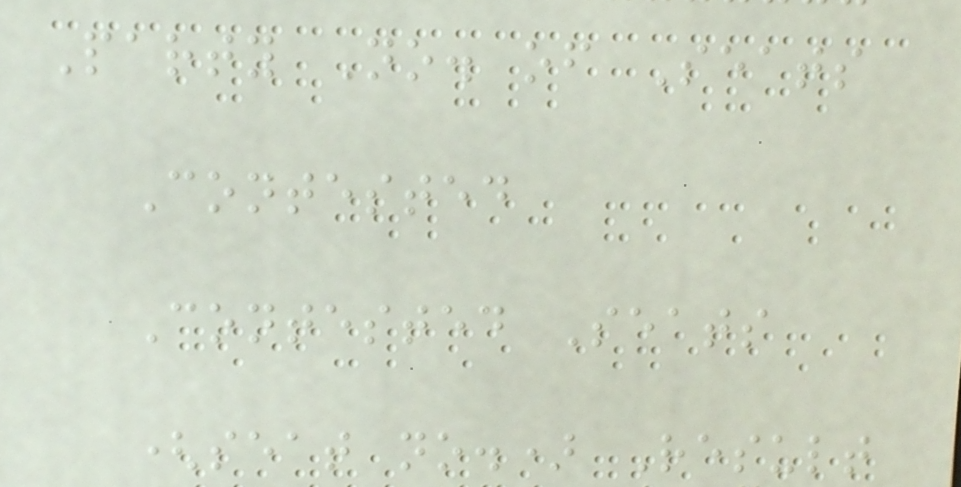Party No. of Seats
Contested
Contested Seats
(seat no.) Result
